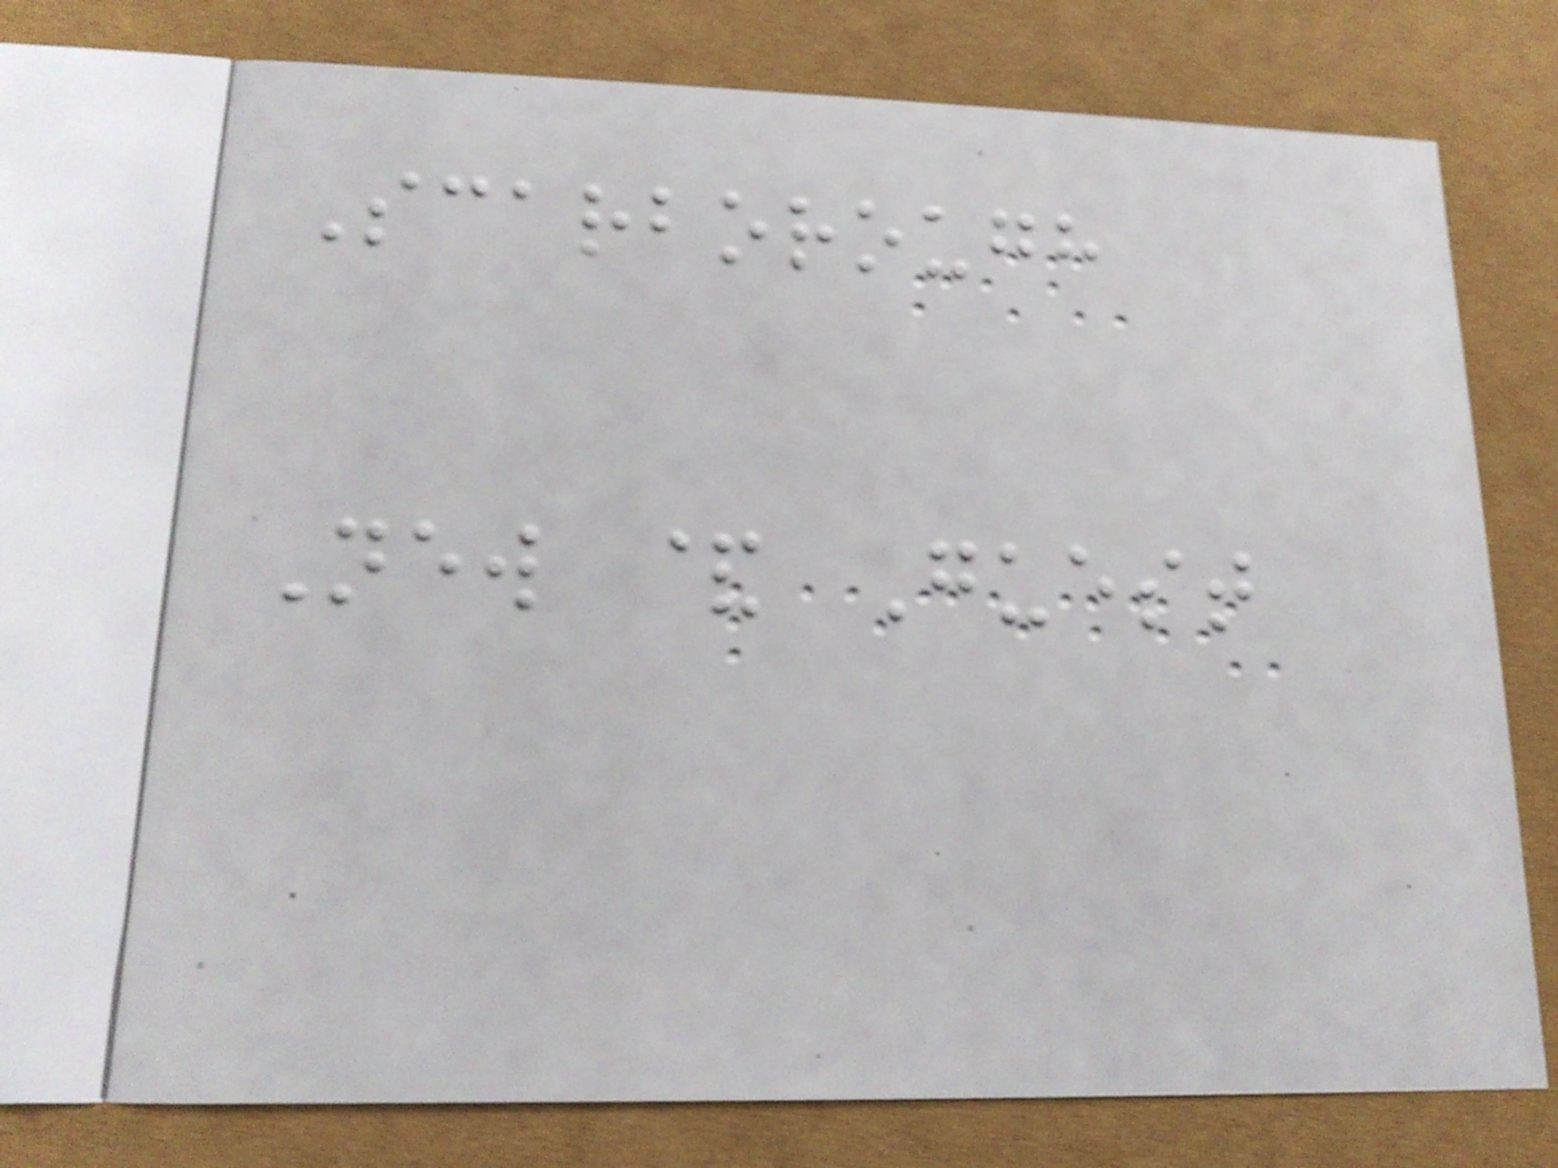Scarborough
New & Guest
